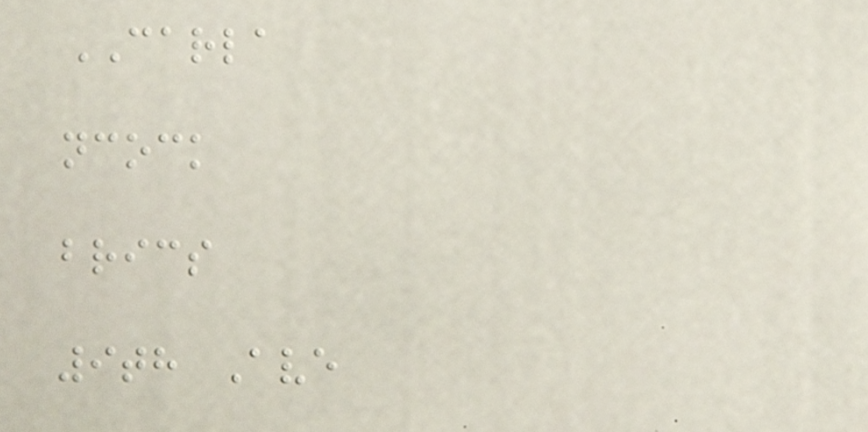CARLA
ncock
brics
9th Ave
